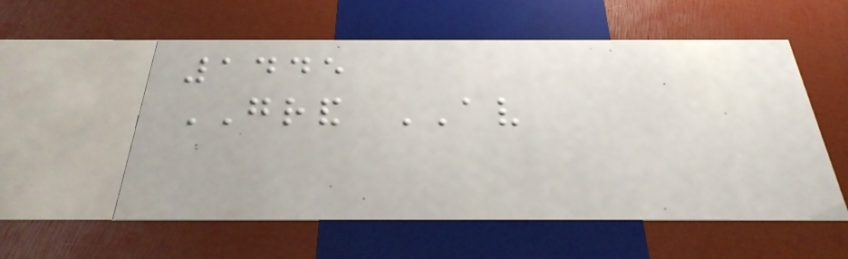1445
GRAND AV
